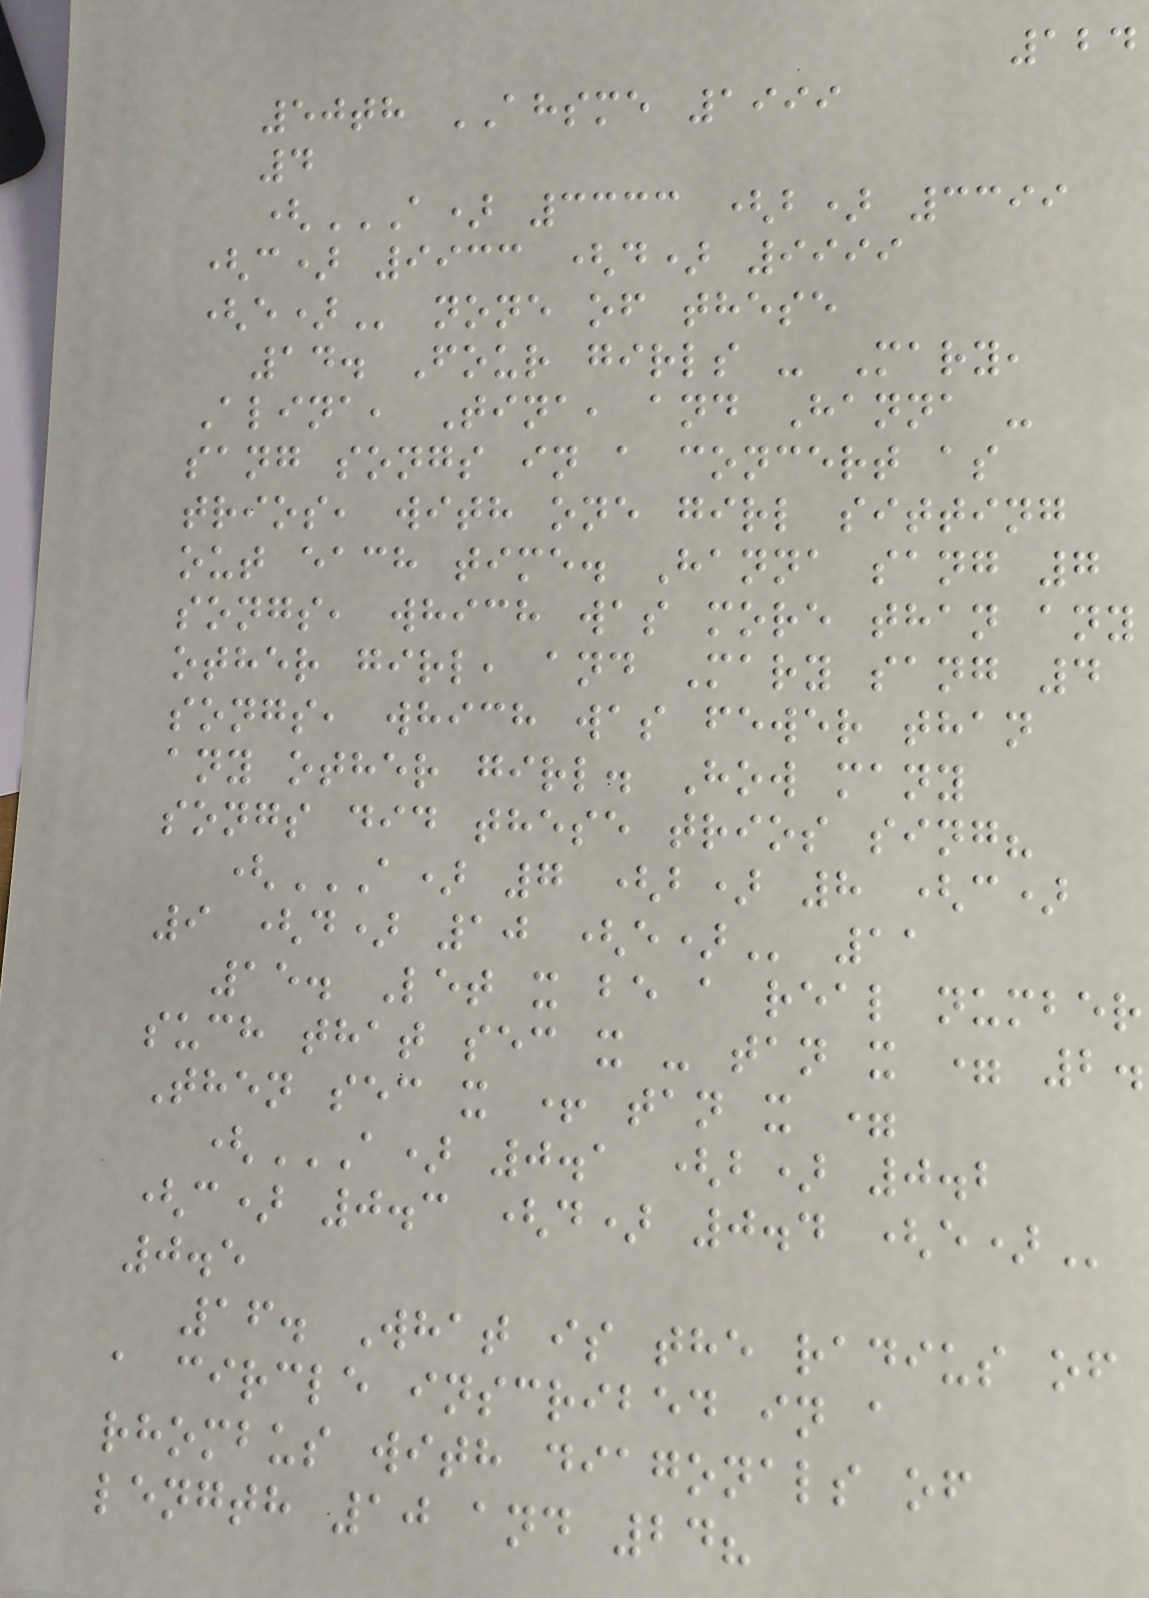124
50th AHSME 1999
4
(A) 3333 (B) 3399
(C) 9933 (D) 9999
(E) none of these
14. Four girls - Mary,
Alina, Tina, and Hanna -
sang songs in a concert as
trios, with one girl sitting
out each time. Hanna sang 7
songs, which was more than any
other girl, and Mary sang 4
songs, which was fewer than
any other girl. How many
songs did these trios sing?
(A) 7 (B) 8 (C)
9 (D) 10 (E) 11
15. Let x be a real number
such that sec x - tan x = 2.
Then sec x + tan x =
(A) 0.1 (B) 0.2
(C) 0.3 (D) 0.4 (E)
0.5
16. What is the radius of
a circle inscribed in a
rhombus with diagonals of
length 10 and 24?
